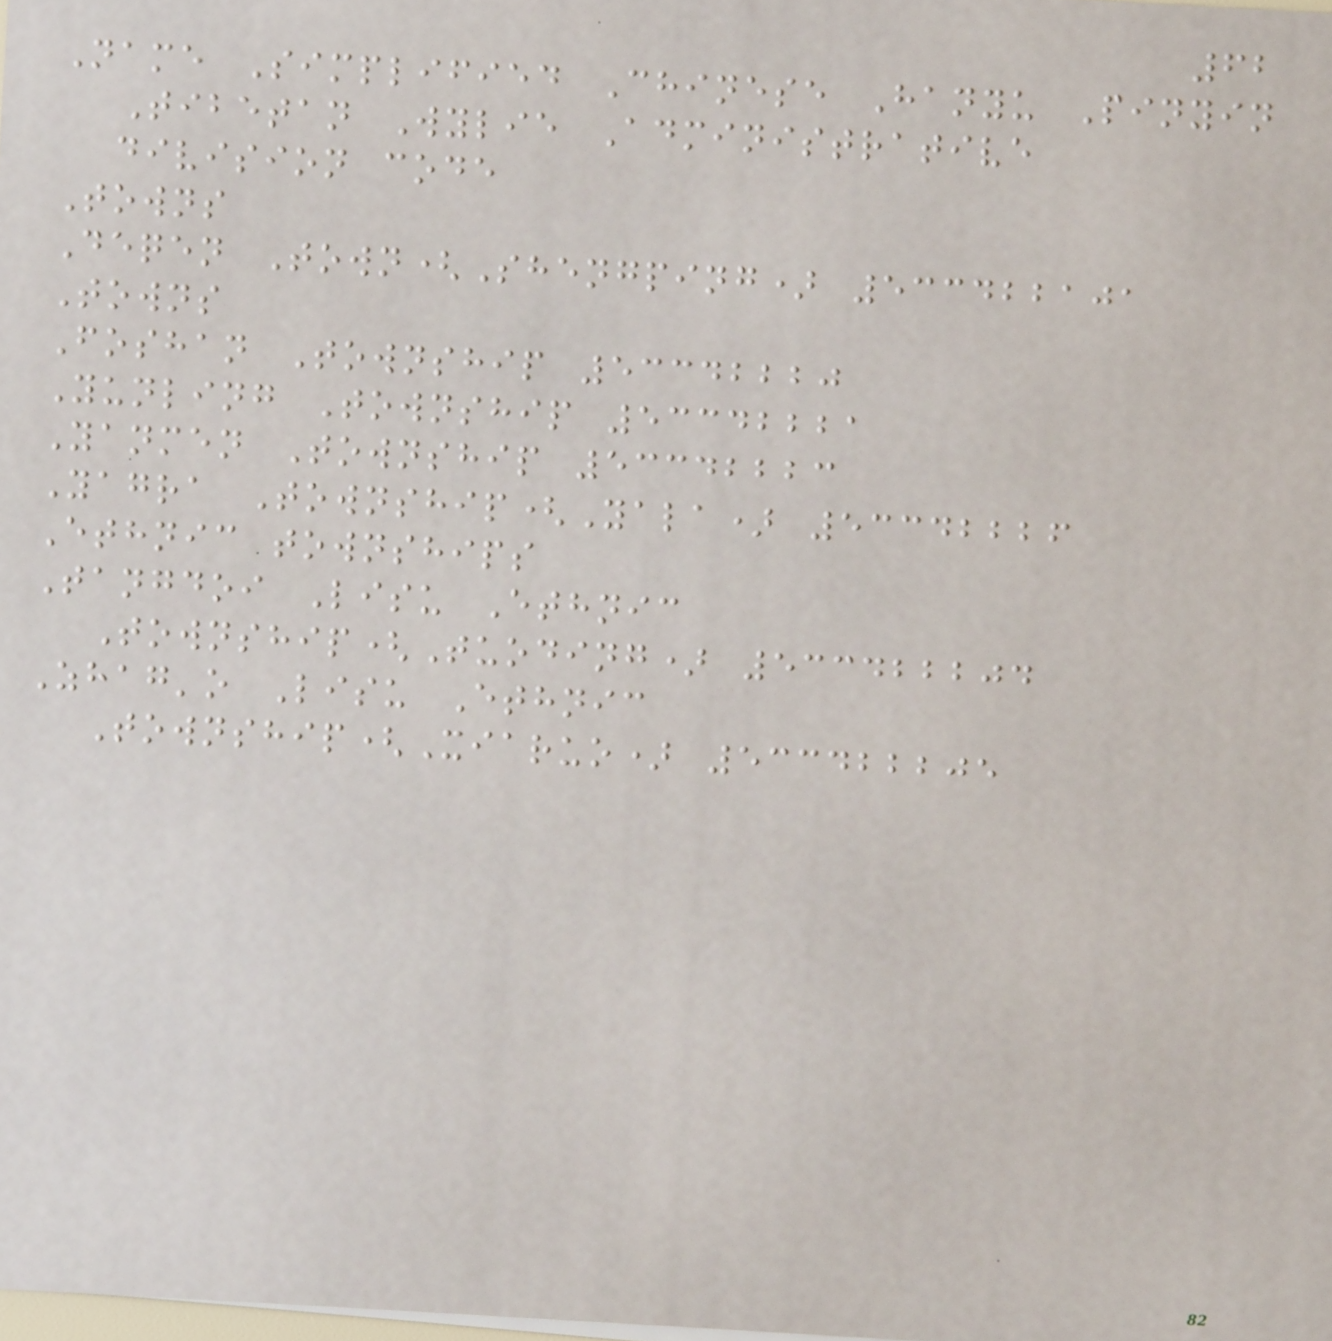62
Name Simplified Chinese Hanyu Pinyin
Tibetan Wylie Administrative
division code
Towns
Deqen Town(Shengping) 533422101
Towns
Foshan Township 53342220
Yunling Township 53342221
Yanmen Township 53342223
Yagra Township(Yala) 53342226
Ethnic townships
Tangdoi Lisu Ethnic
Township(Tuoding) 533422204
Zhag'o Lisu Ethnic
Township(Xiaruo) 533422205
